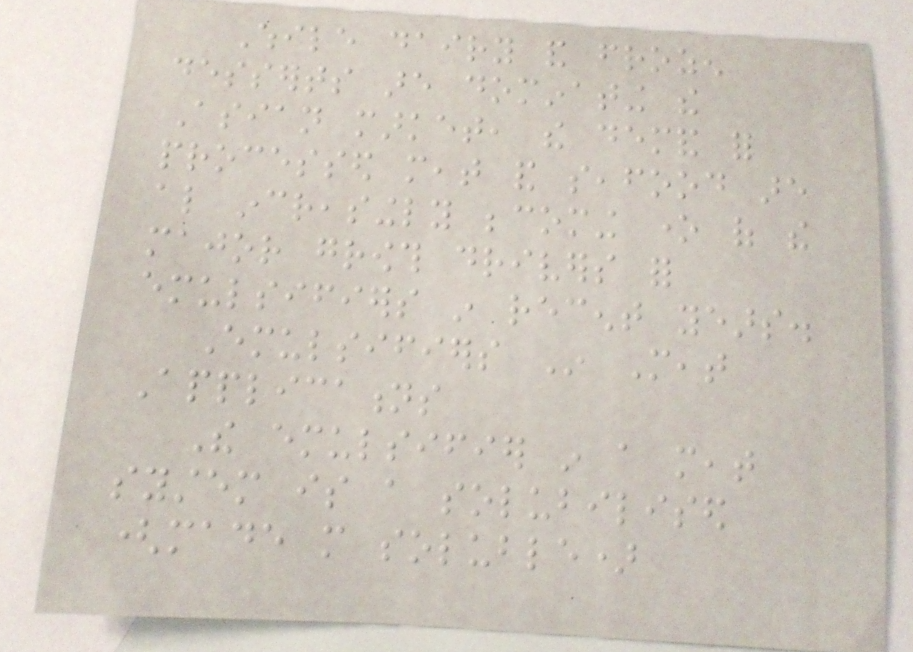While dairy and frozen
desserts are dominating the
Asian market, the demand for
processed meat and seafood are
also increasingly becoming one of the
major growth drivers for
emulsifiers in recent years.
Emulsifiers In Meat
Applications
The emulsifier in a meat
system is a solubilised
(made more soluble)
